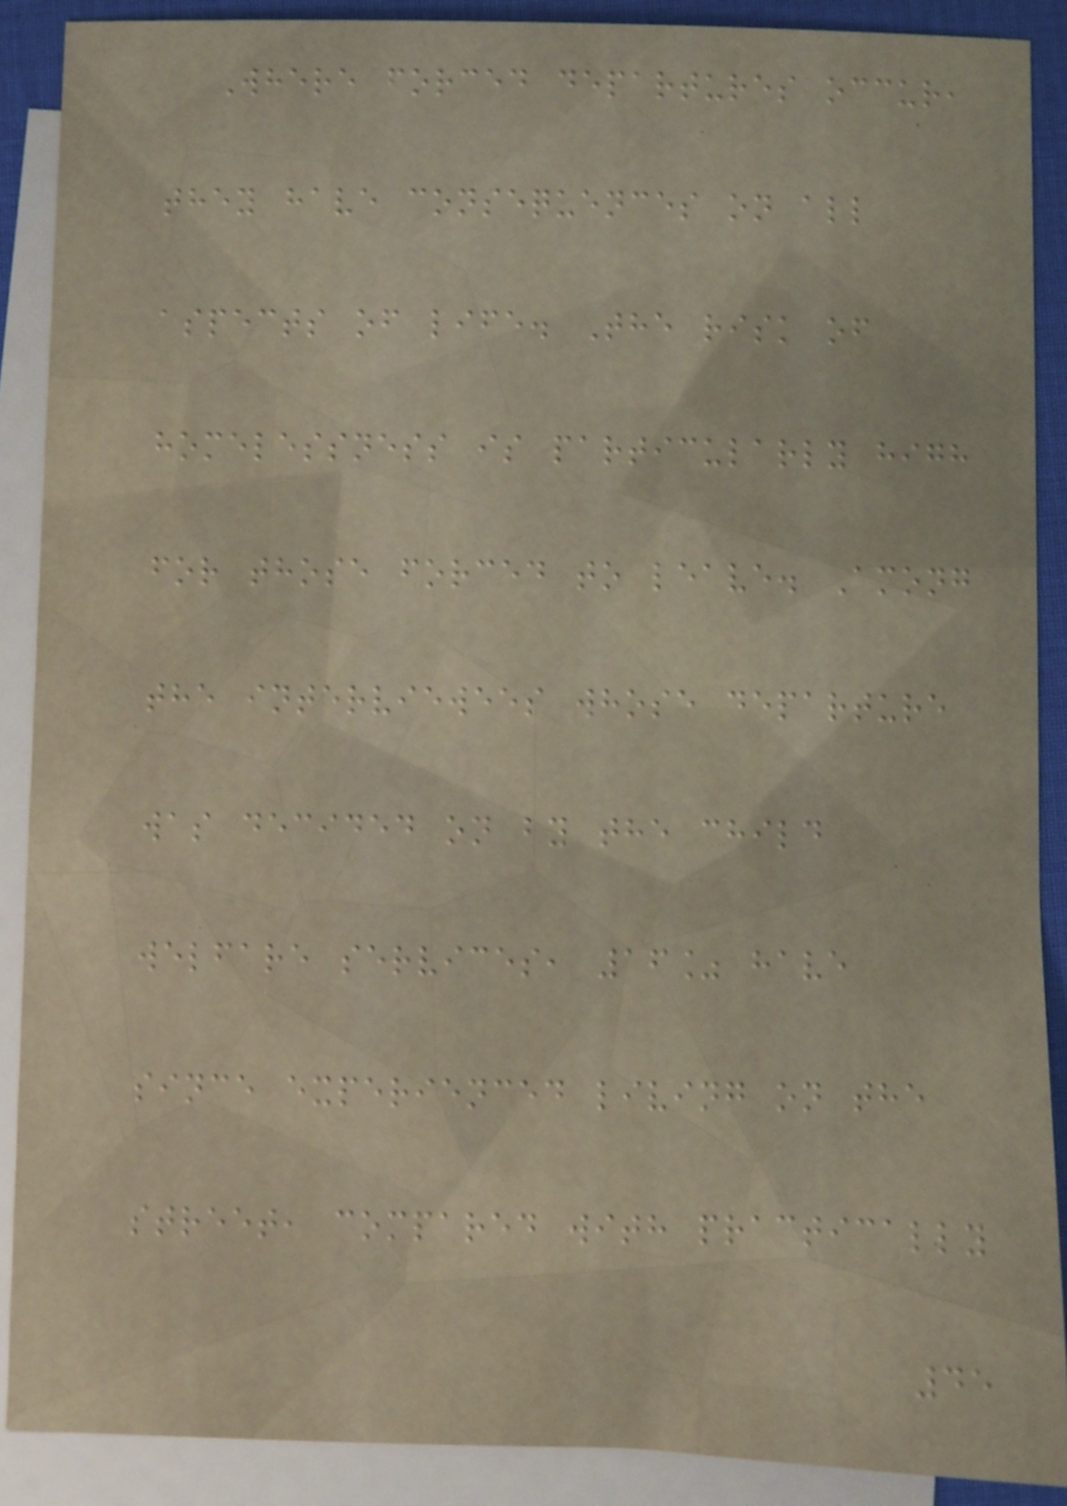Where forced departures occur,
they have consequences on all
aspects of life. The risk of
homelessness is particularly high
for those forced to leave. Among
the interviewees whose departure
was decided on by the child
welfare services, 16% have
since experienced living on the
street, compared with practically
45
